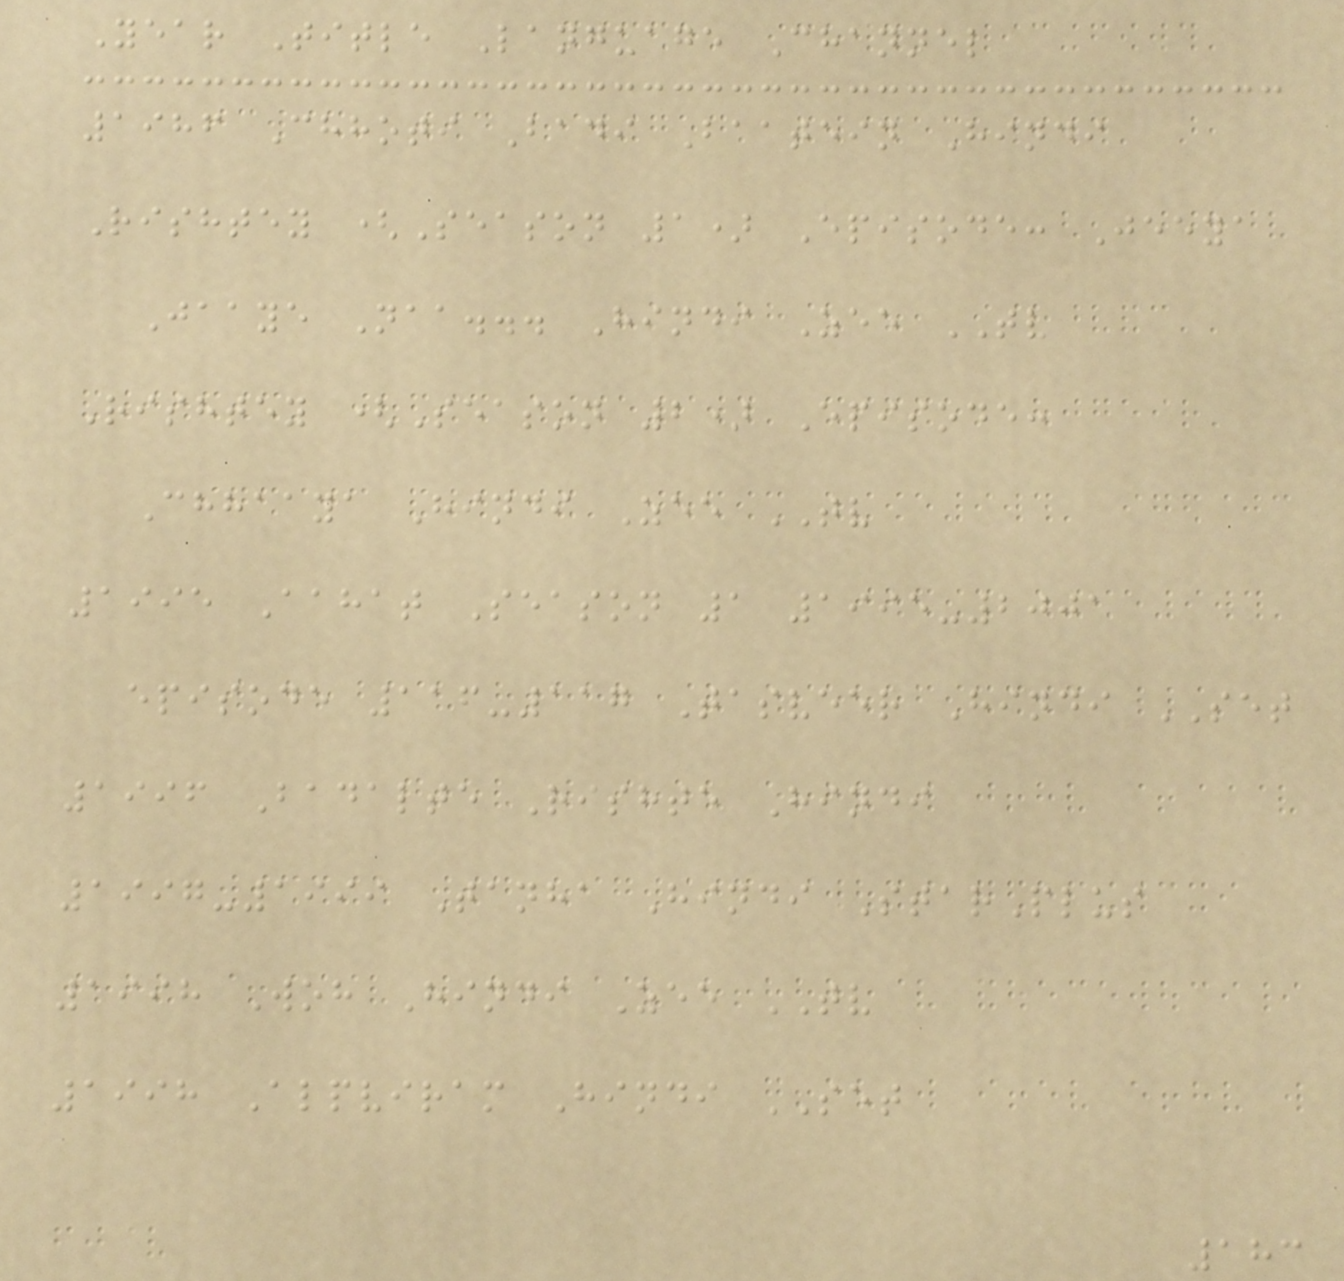Year Title Language Channel
1986 Chhoti Badi Baatein Hindi
Rishtey (Season 1) Episode: Jeeya
Jaaye Naa... Hindi Zee TV
Rishtey (Season 2) Episode:
Chhaaya Hindi Zee TV
1995 Aahat Season 1 1995-2001
episode 116-117 Tasveer Hindi SET
1996 Badalte Rishte Hindi
1997-1999 Tanha Hindi StarPlus
1998 Woh Hindi Zee TV
1998 Alpviram Hindi SET
183
